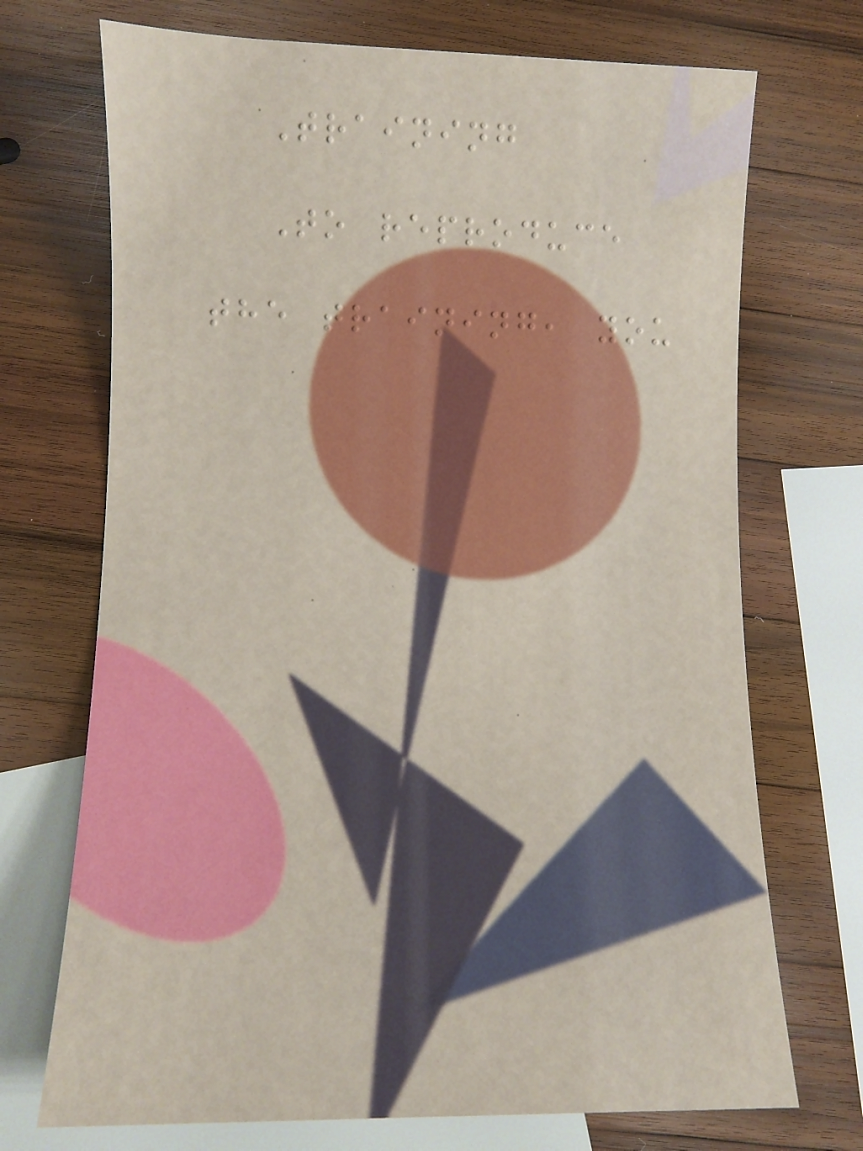Training
To reproduce
the training, you
